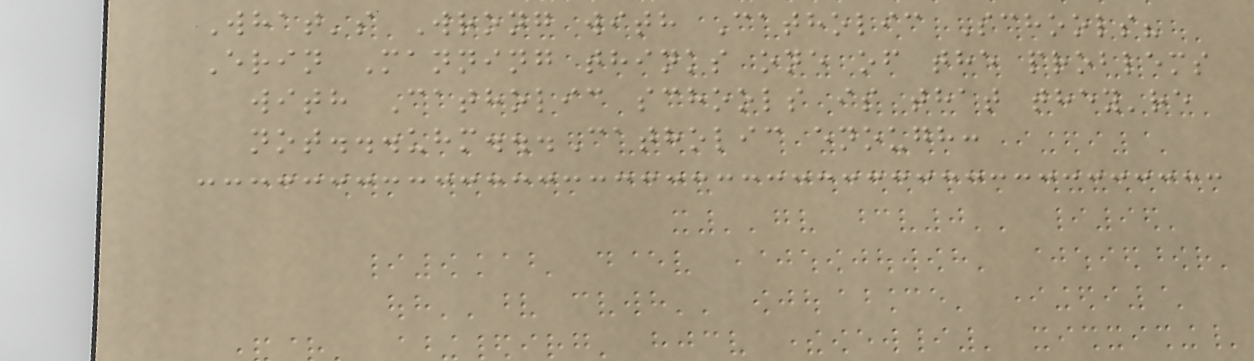What's Wrong with Catholic Schools?
Erin Manning thinks one of the problems
with Catholic schools is that they're
not...uhm...Catholic enough:
